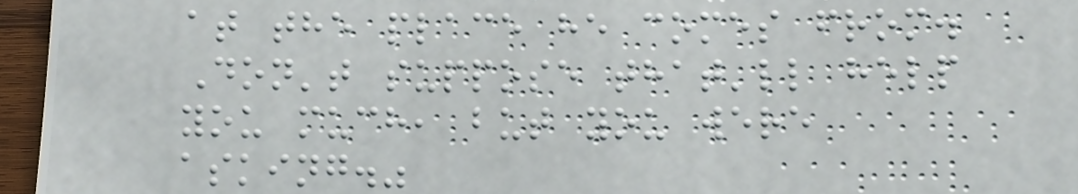at the place he comes from.
Don't suppose that'll help
you much, but you were
asking."
